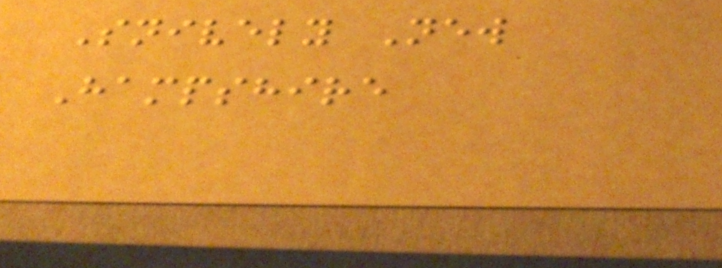Snively New
Hampshire
